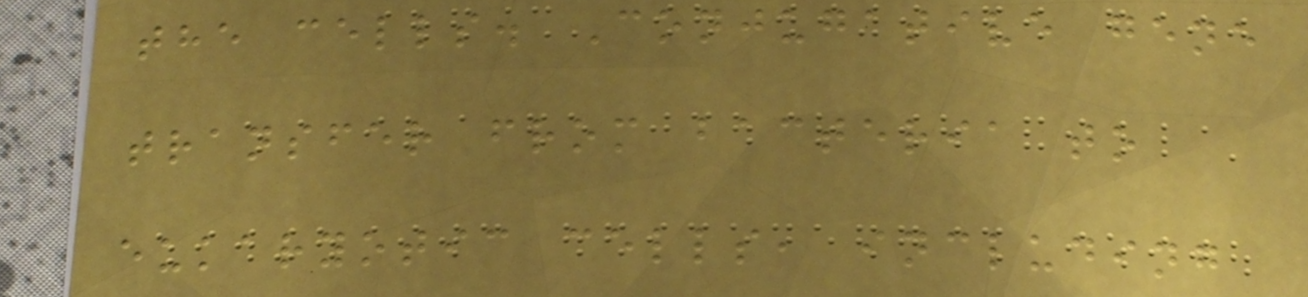the cells. Conjugative gene
transfer from bacteria to
eukaryotic cells, including
